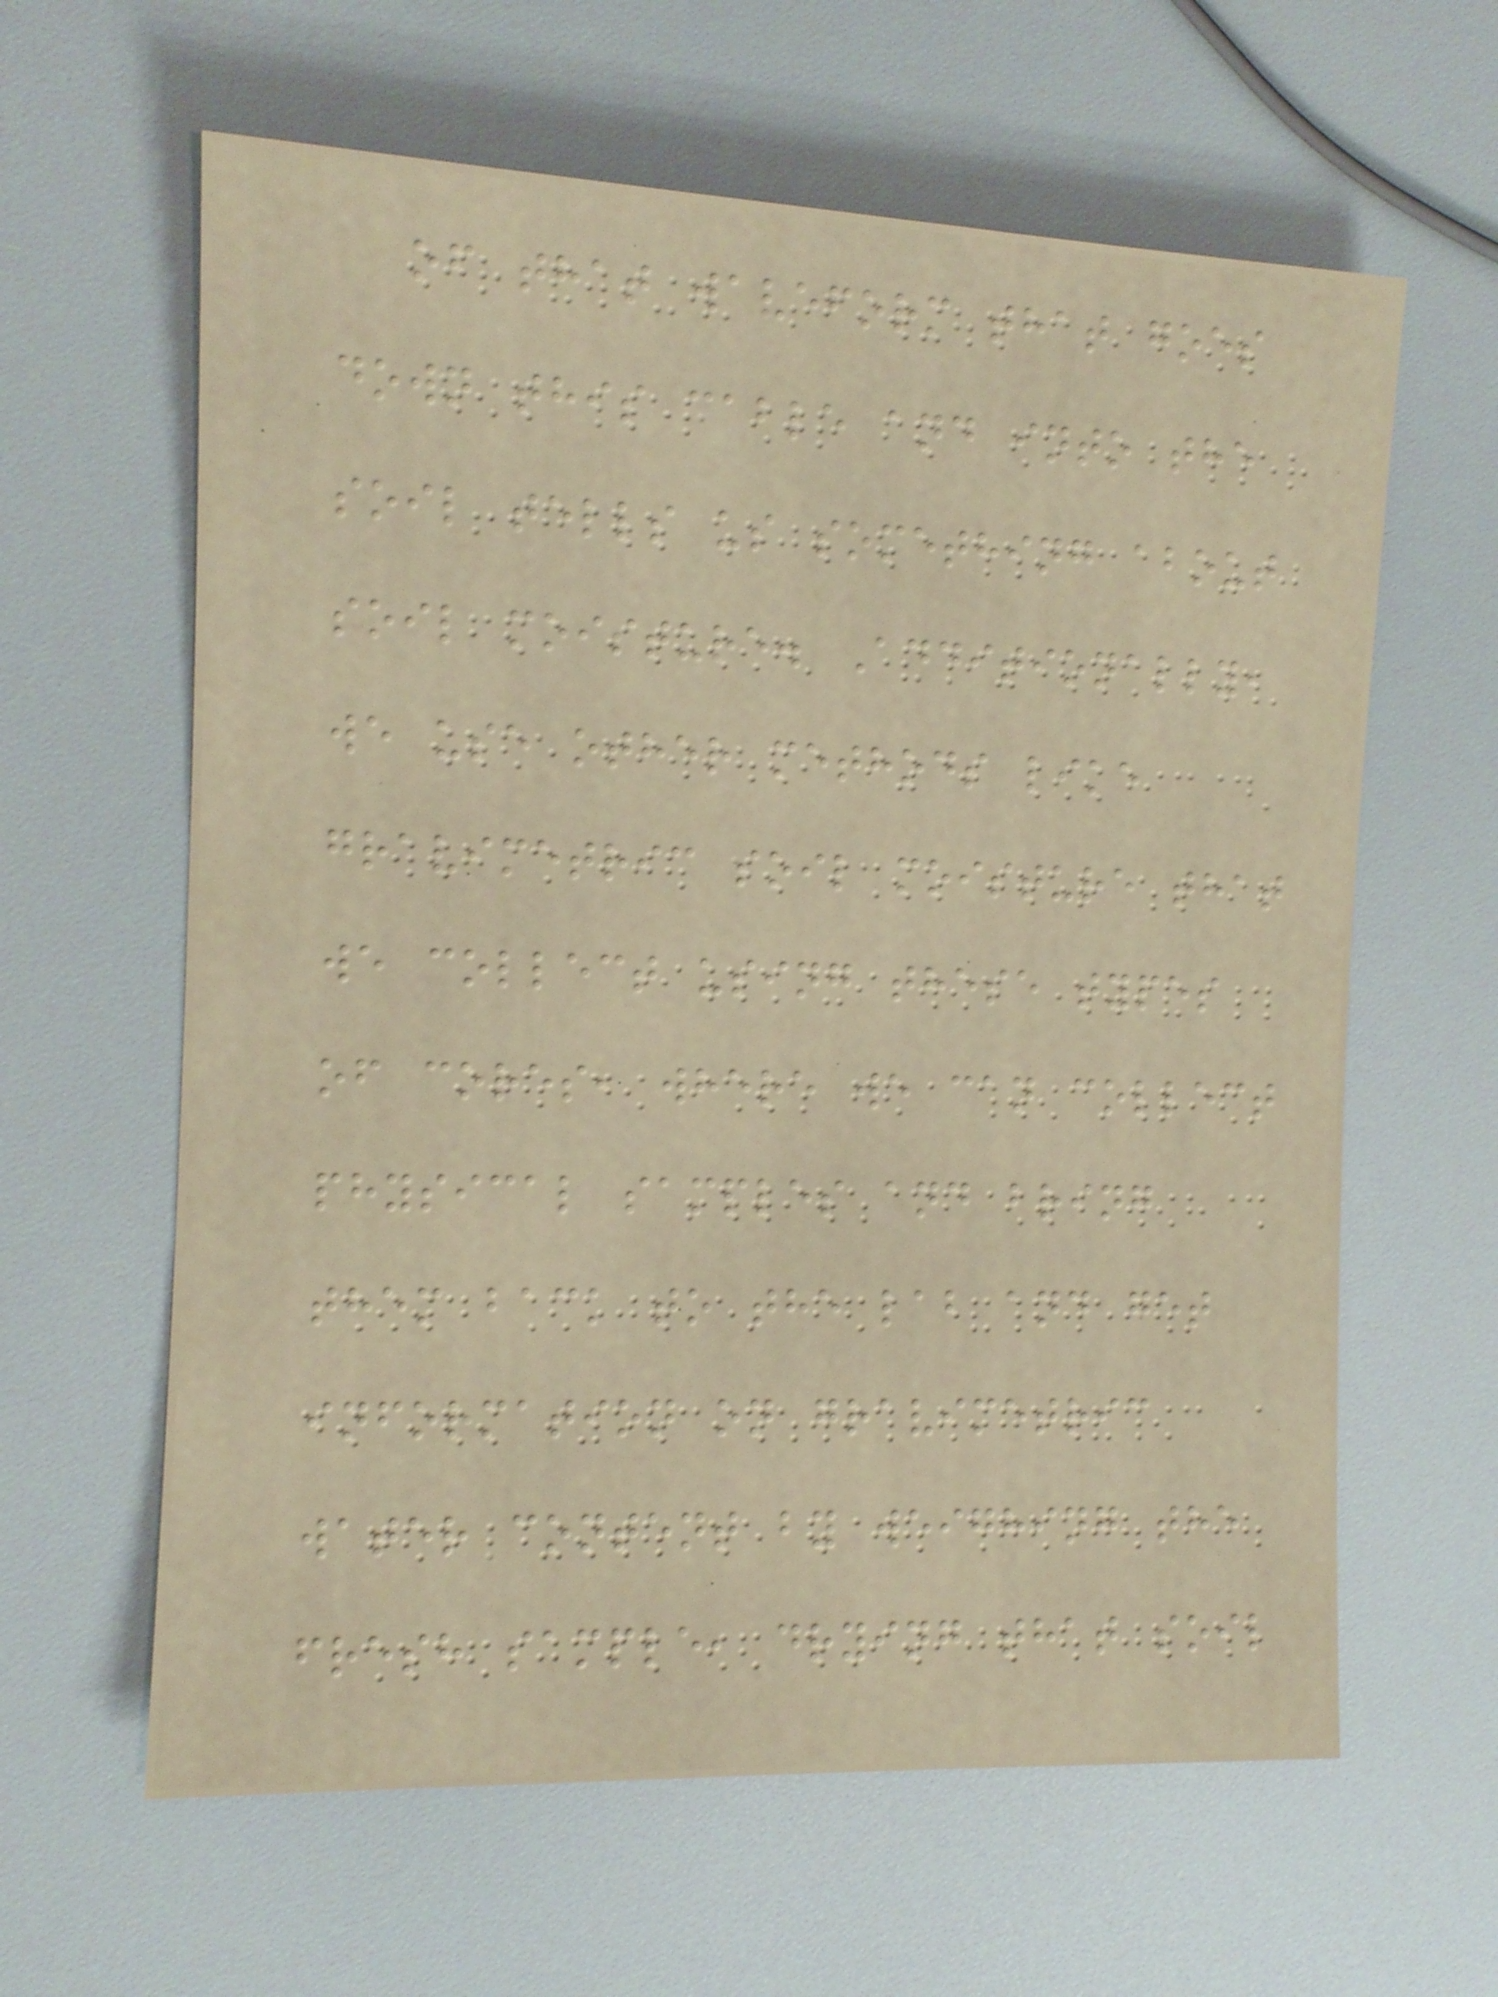of that waveform that goes
down this cable and into the
soil tells us something about
soil moisture. Additionally,
we use other methods like
gravimetric soil moisture that
we collect using these types
of cores, where we can collect
physical samples and bring
them back to the lab and get
information on gravimetric
water content by weighing the
fresh sample, drying that soil
